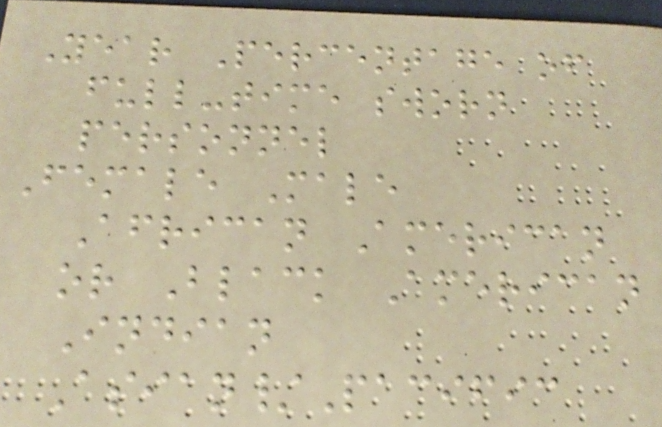Year Percentage of
full-time sworn
personnel
Female Male
African American
or Black American
Indian
Asian/Pacific
